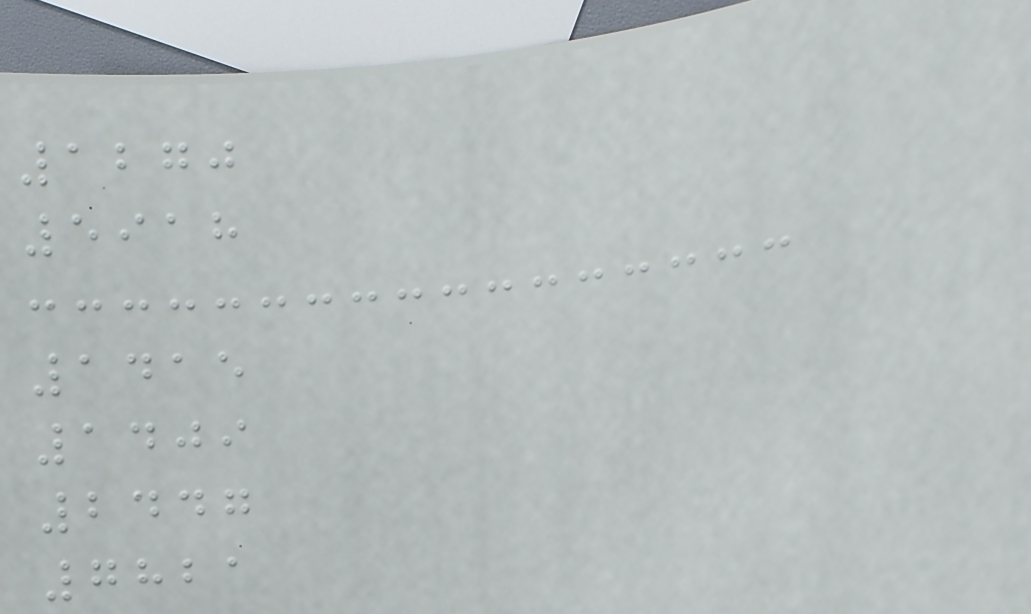1270
5918
1415
1409
2447
7821
